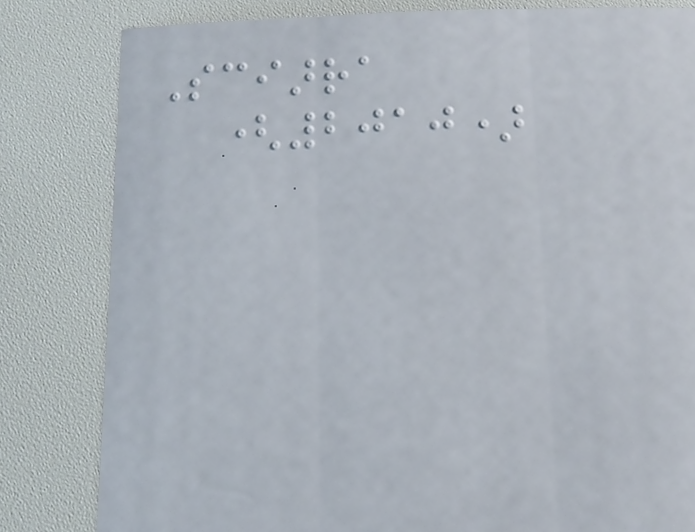Sciarra
(2010)
